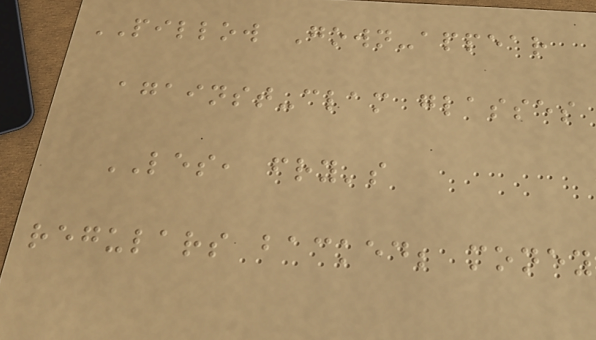PILLOW Gown-appear
against-clam glasses
LES, fry's
regulars backed; money
